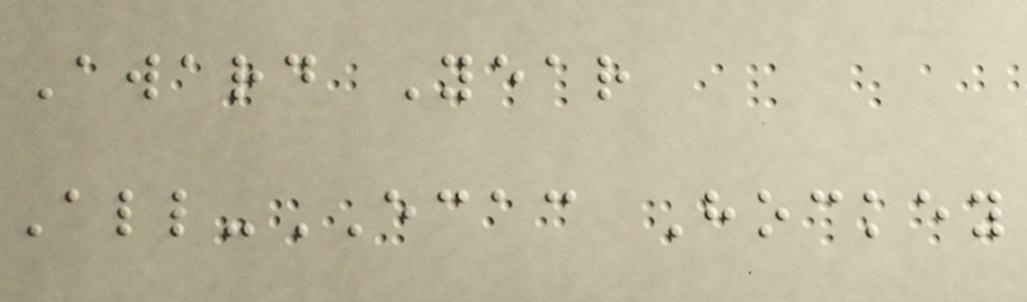Award Year
All-ECAC Hockey
